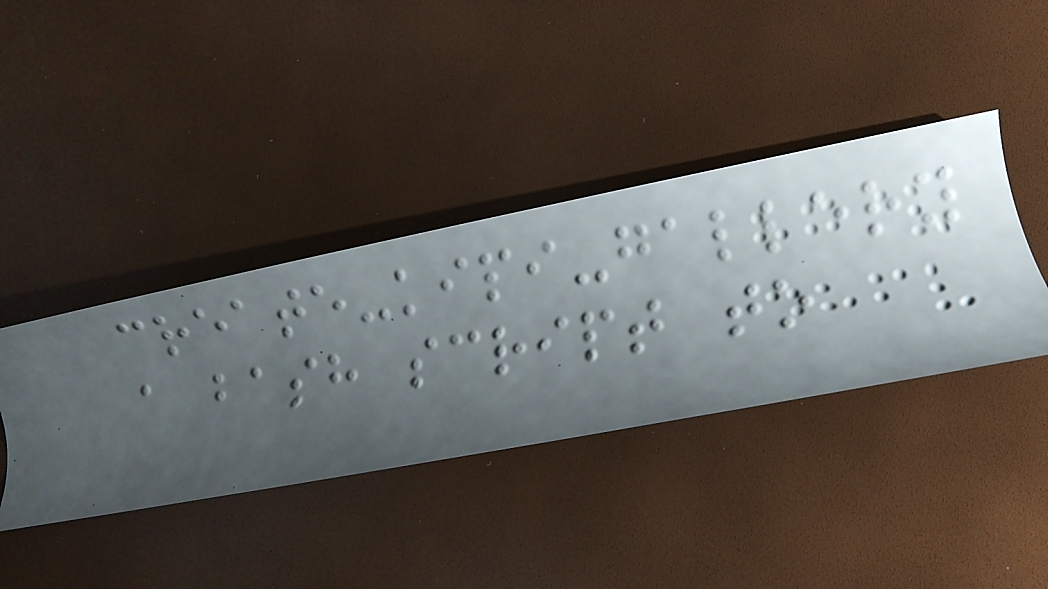create-kipi-gallery
a bash script to
